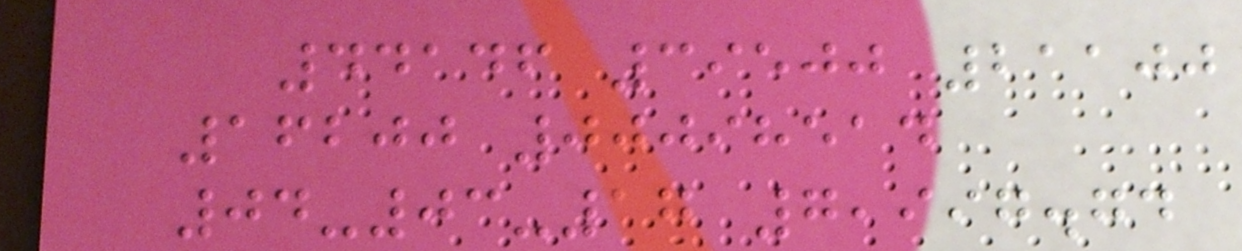44146 39500 21100
16200 00098514
04-03-17 7,997.74
